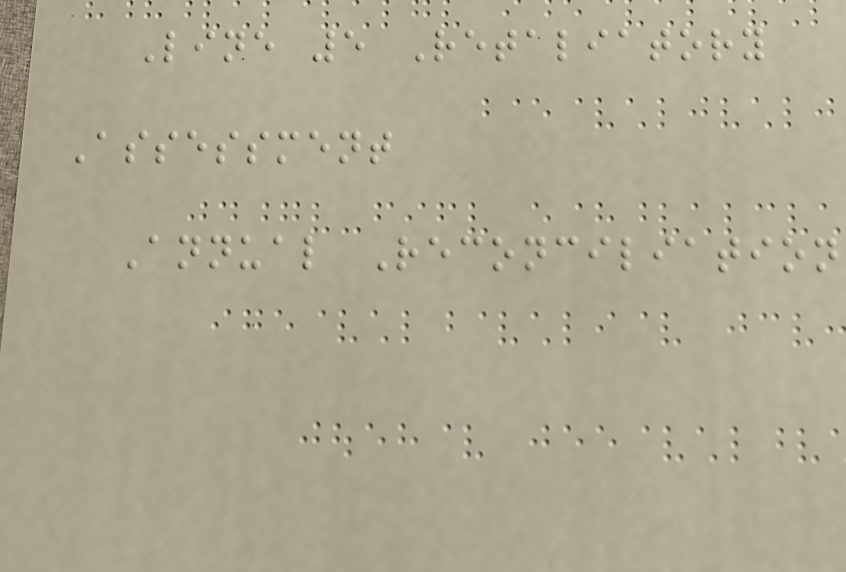Line 5 Retaliatory
Assessment
Annual Reconciliation
